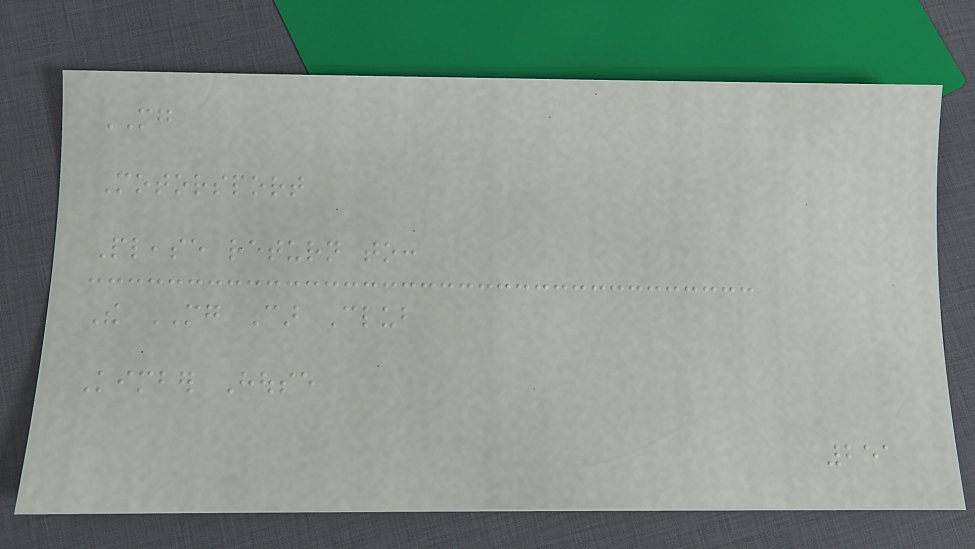MG
Motorsport
Please return to:
The MG Car Club
Kimber House
251
